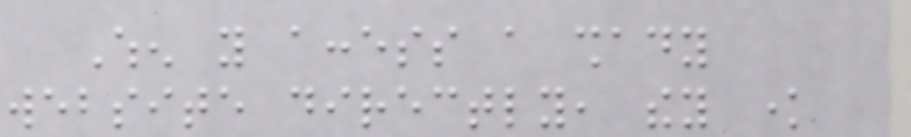When you access a shady
website directly, they know
